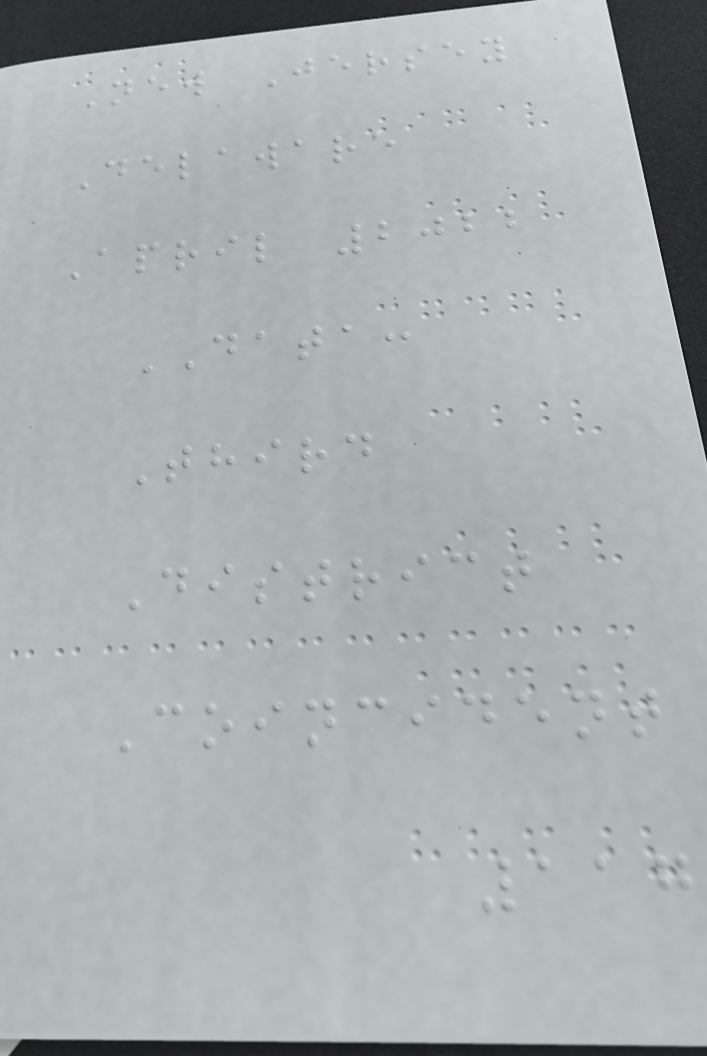New Jersey
Delaware
April 2022
DATA:
Third
District
Coincident
117
